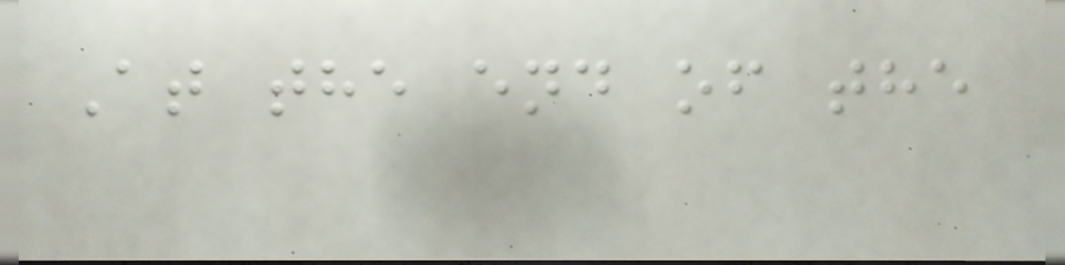At the end of the
